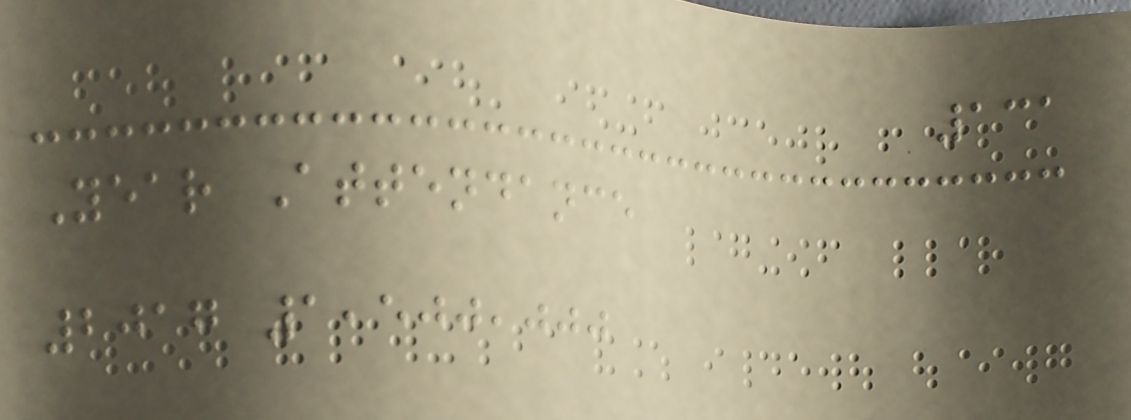131
Year Attendance
2017 1,500,000
